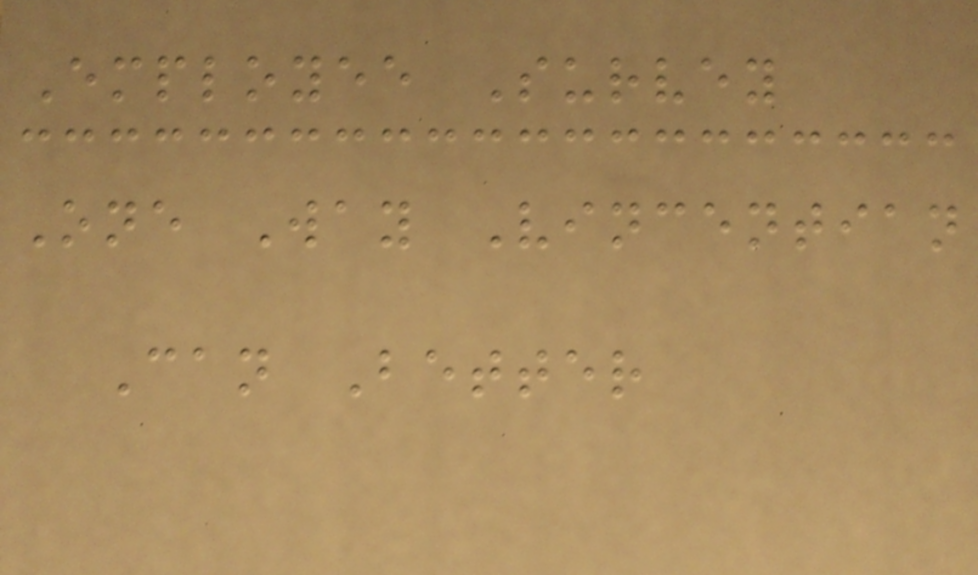Employee Survey
One Way Vincentian
Can Better
